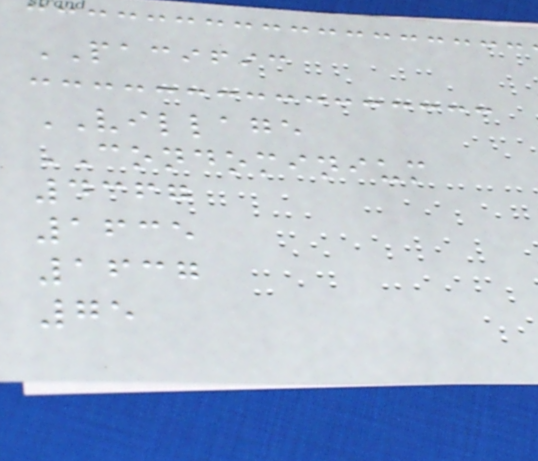PACIFIC
VILLAGE
CONDOMINIUM
4367
1635
1637
75
